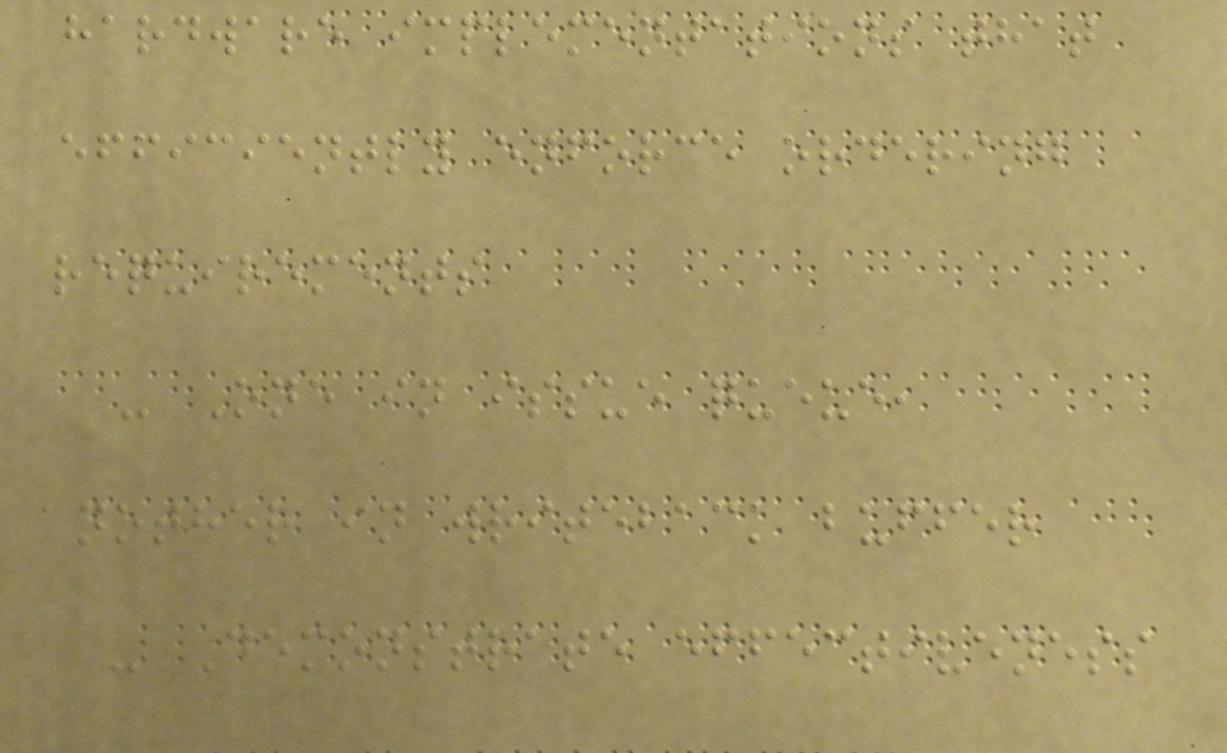hardware implementations that
efficiently enforce ordering
requirements
- One in issue queue,
another in writeback buffer
- Demonstrate effectiveness
